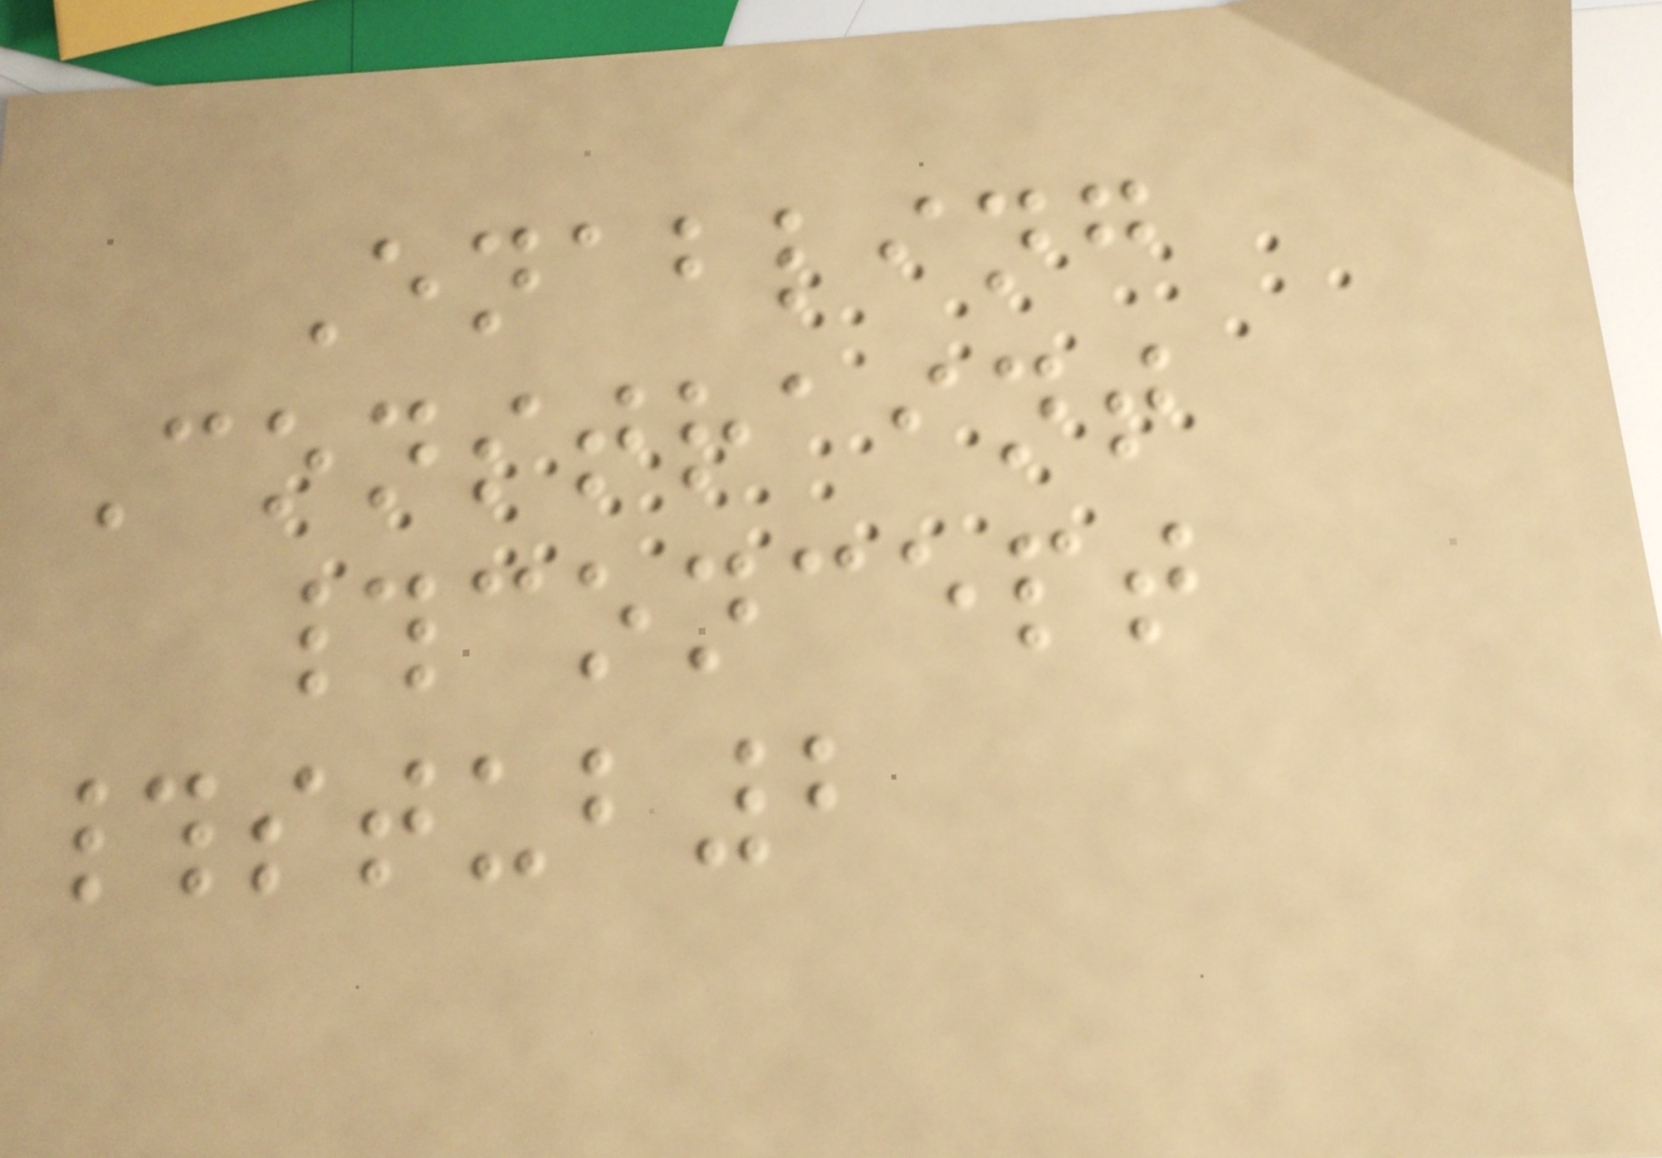Enabling
Constraint
#concept
#stub2
